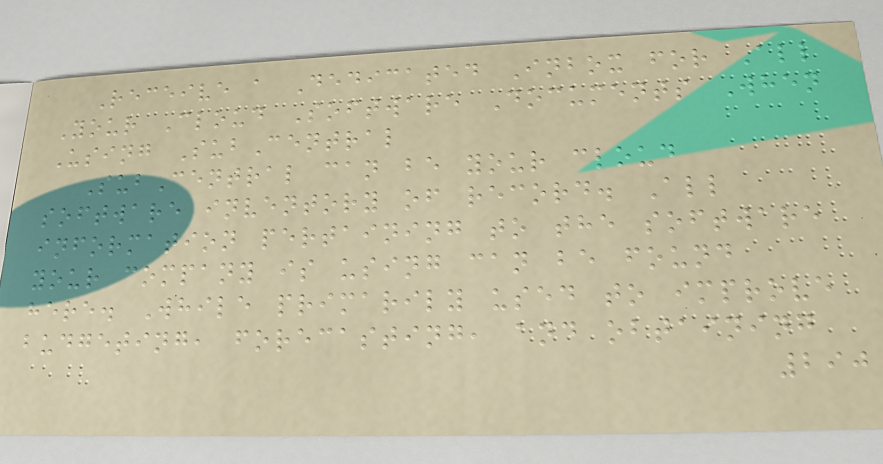Receive a Dedicated Inbox for All
Your Cloud Software Documents When
Using SubCentral
SubCentral can be your cloud
software inventory of record. All
information pertaining to the software
your company is using can be found
here. While primarily used to improve
budgeting, forecasting, and obtaining
290
